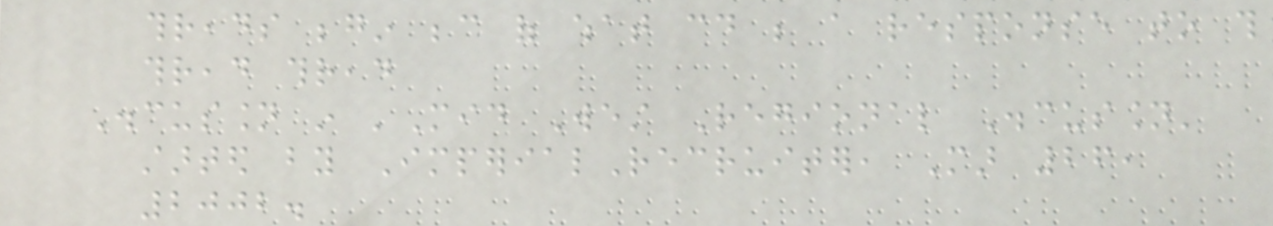threads begin because of what could be a response to this
thread thread
Discussion in 'Mid West Regional Discussion'
started by ImperialRecruiter, Mar 26,
2002.
